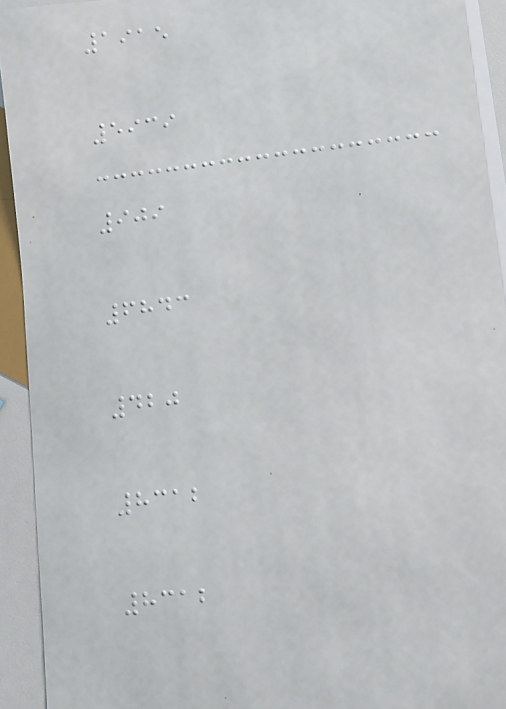1915
5939
909
6843
420
8312
8312
